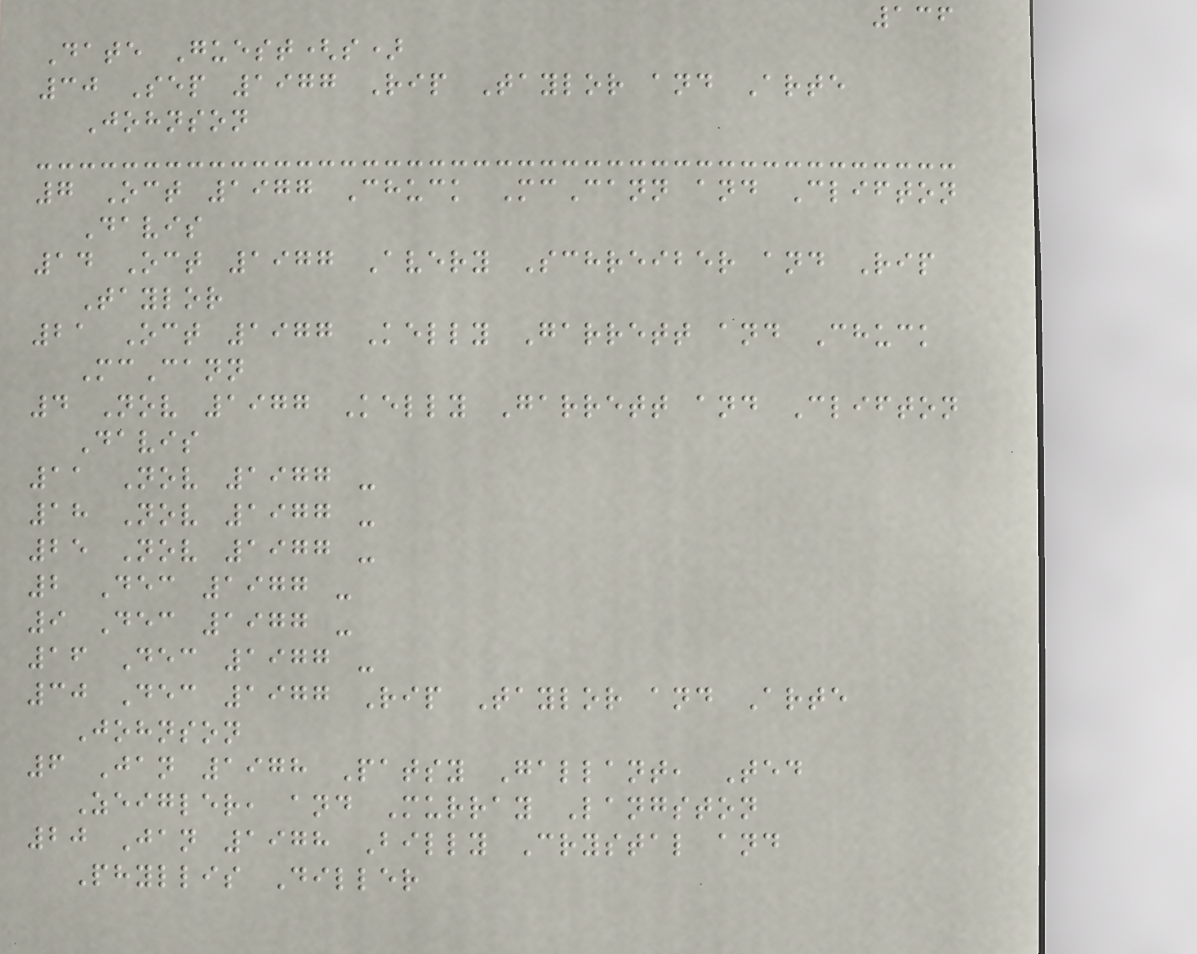136
Date Guest(s)
30 Sep 1977 Rip Taylor and Arte
Johnson
7 Oct 1977 Chuck McCann and Clifton
Davis
14 Oct 1977 Avery Schreiber and Rip
Taylor
21 Oct 1977 Kelly Garrett and Chuck
McCann
4 Nov 1977 Kelly Garrett and Clifton
Davis
11 Nov 1977 -
18 Nov 1977 -
25 Nov 1977 -
2 Dec 1977 -
9 Dec 1977 -
16 Dec 1977 -
30 Dec 1977 Rip Taylor and Arte
Johnson
6 Jan 1978 Patsy Gallant, Ted
Zeigler, and Murray Langston
20 Jan 1978 Billy Crystal and
Phyllis Diller
